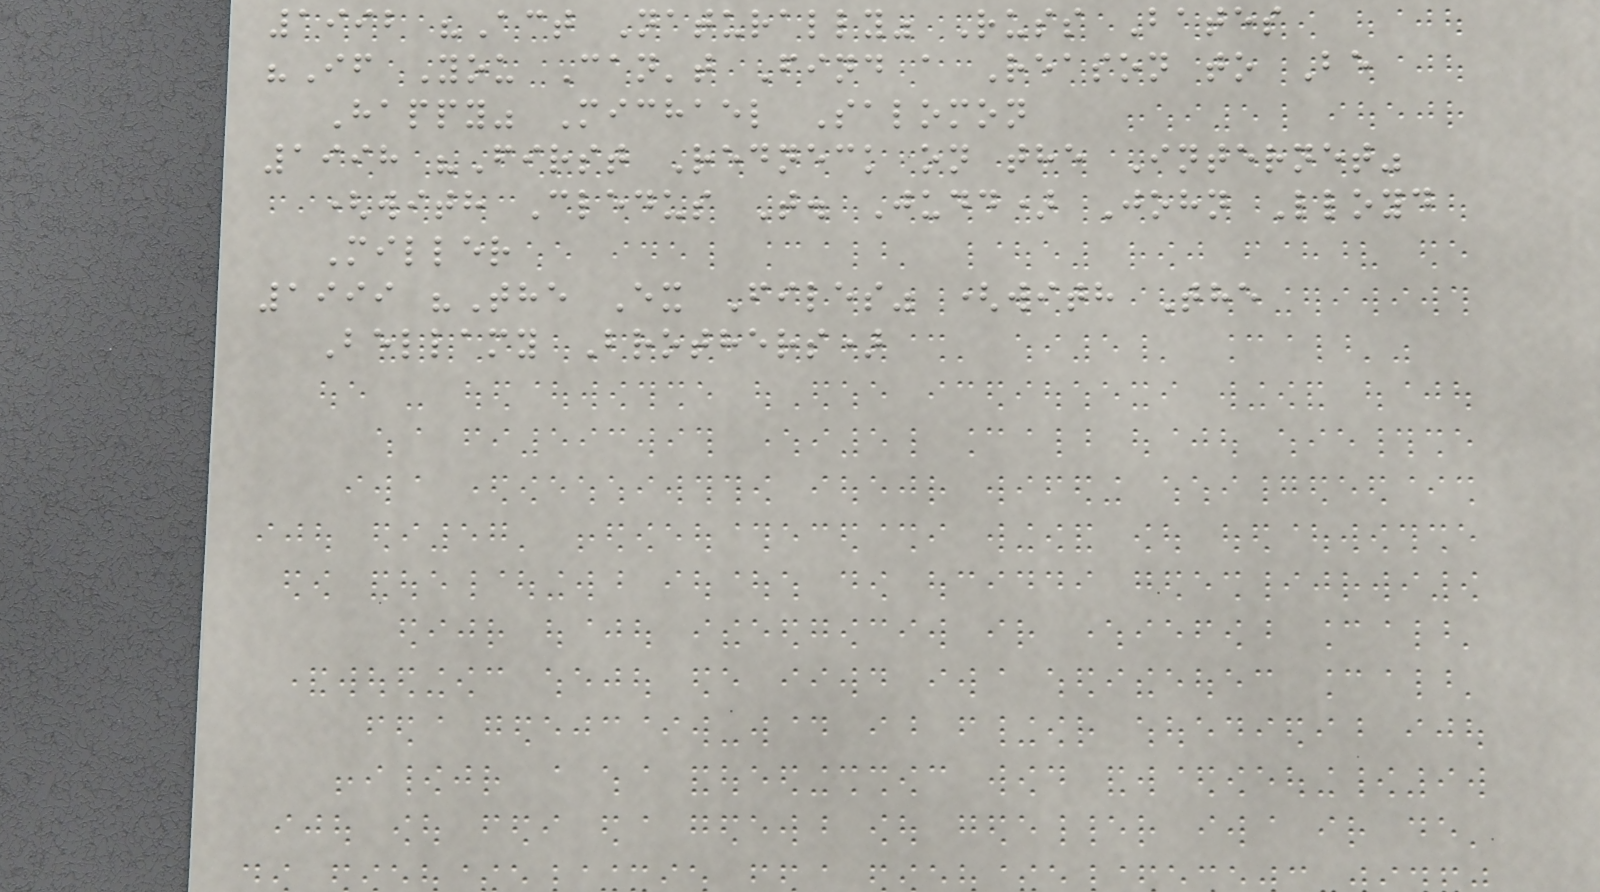1992 "Act Naturally" Russ Bates
"If You Can't Find a Reason to Be
Happy" Michael Salomon
1998 "First Redneck on the Internet"
(with Cledus T. Judd) John Lloyd
Miller
1999 "The Ex Files" (with The
Bellamy Brothers)
